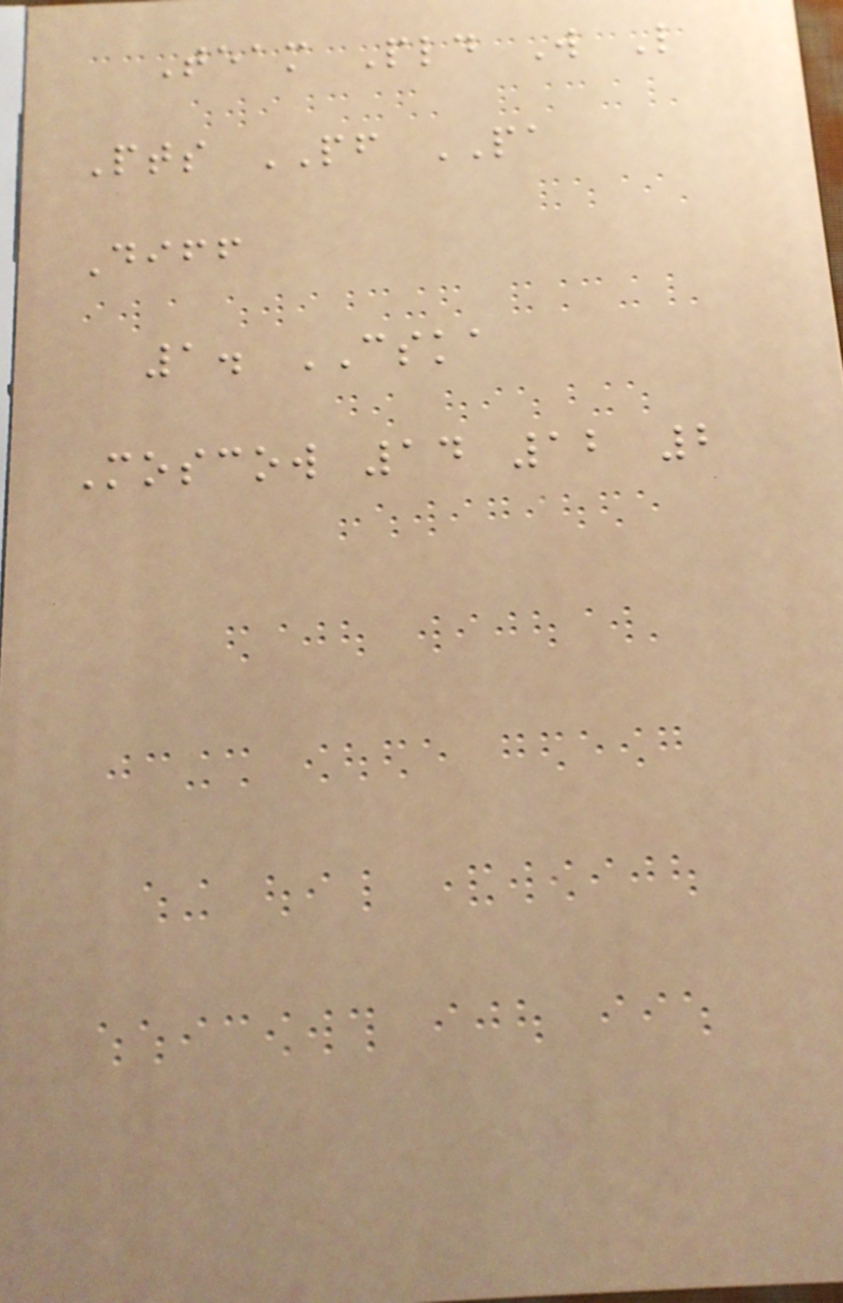Team Pld W L
Pts PF PA
Diff
1. CSKA
Moscow 14 12 2
